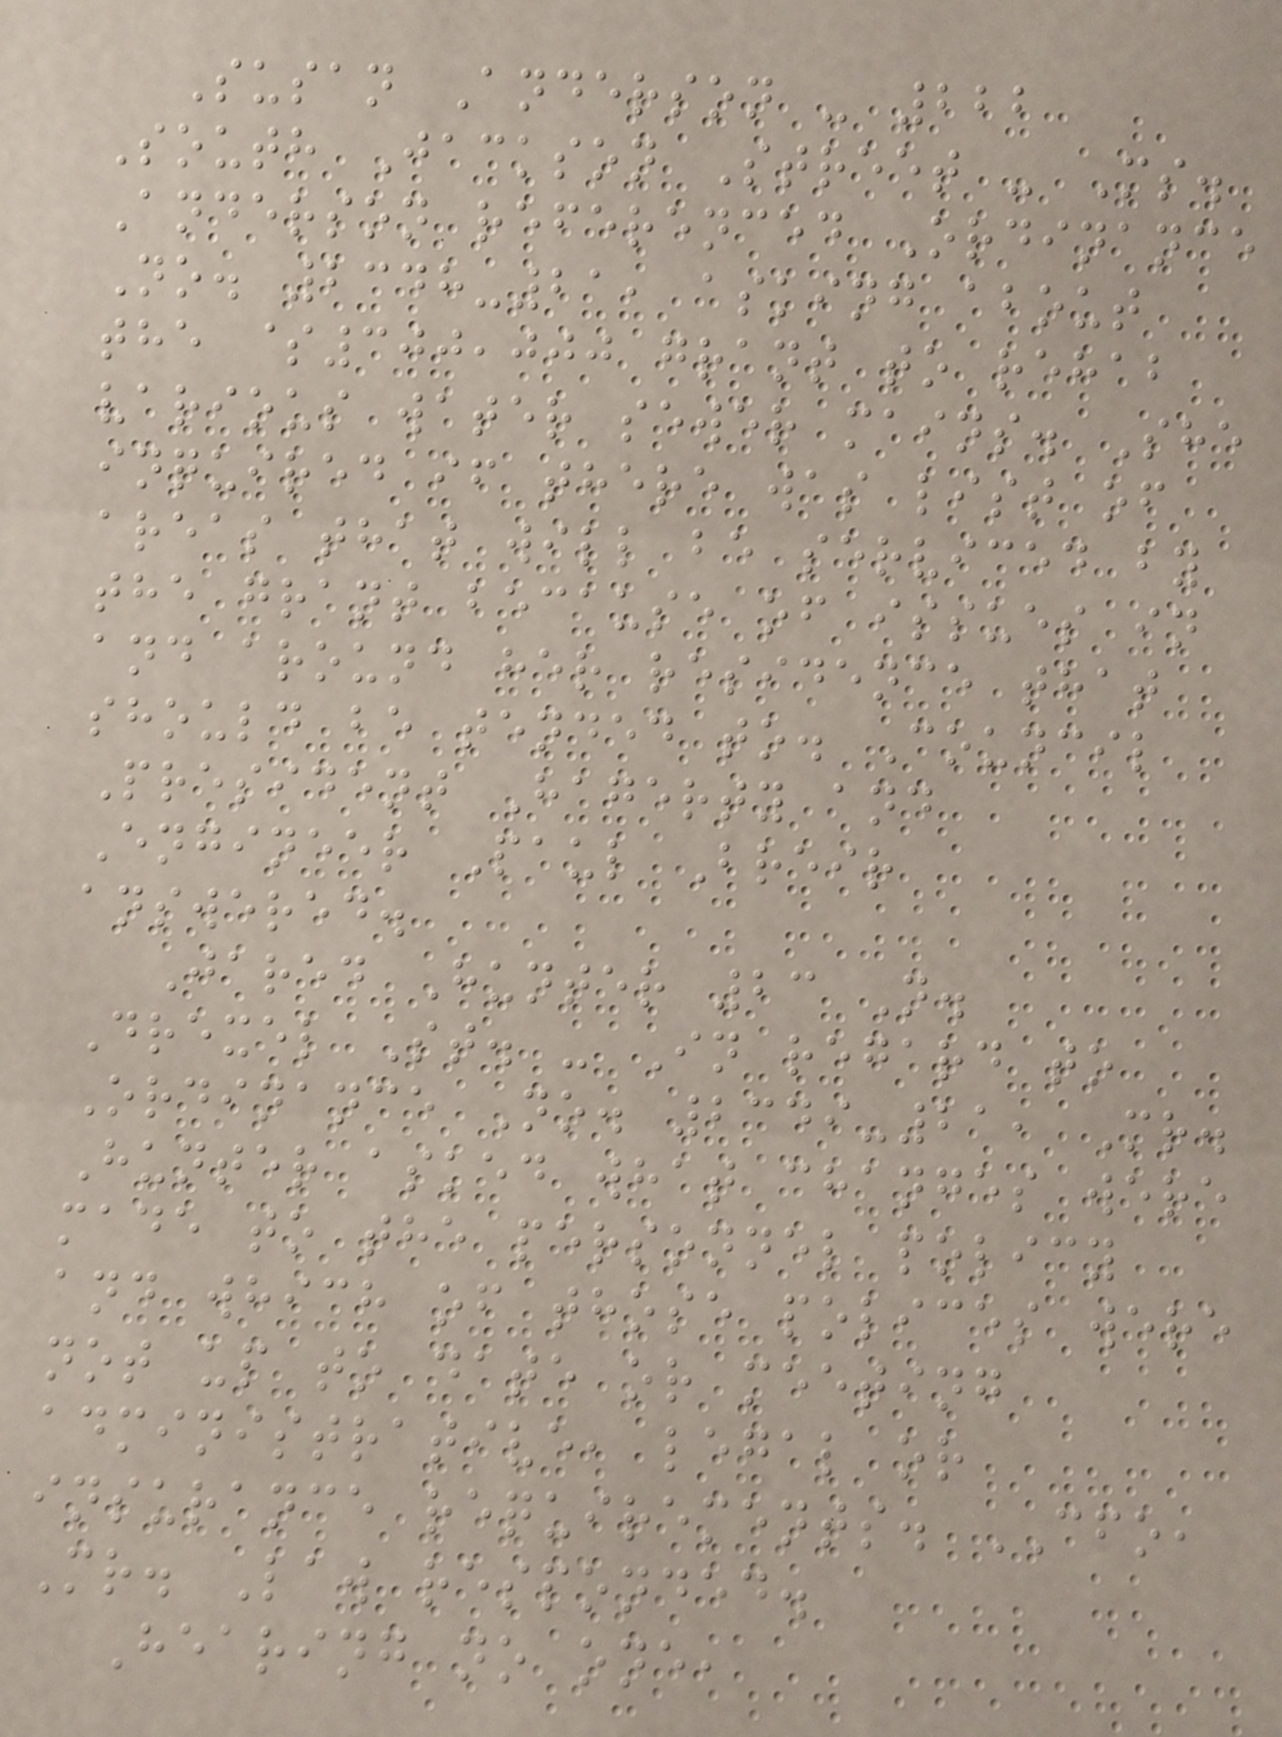Susan Anderson - 222
South Jackson Street - Ms.
Anderson referenced Ordinance
No. 2348-21, asking about
the $300,000 grant to rehab
various water sewer mains. She
inquired if there was list of
areas that will be serviced by
the grant because of issues in
and around her residence that
should be tended to. Council
President Hagerty and
Engineer Paul Breir
answered.
Jared Hunter 23 N.
Drexel St. - In regard to
Ordinance No. 2349-21, Mr.
Hunter asked what changes were
made to the personnel policy
and which of those polices were
not up to date or meeting
administrative, legal or
insurance requirements. CFO,
Mr. Law responded.
Hearing no one,
